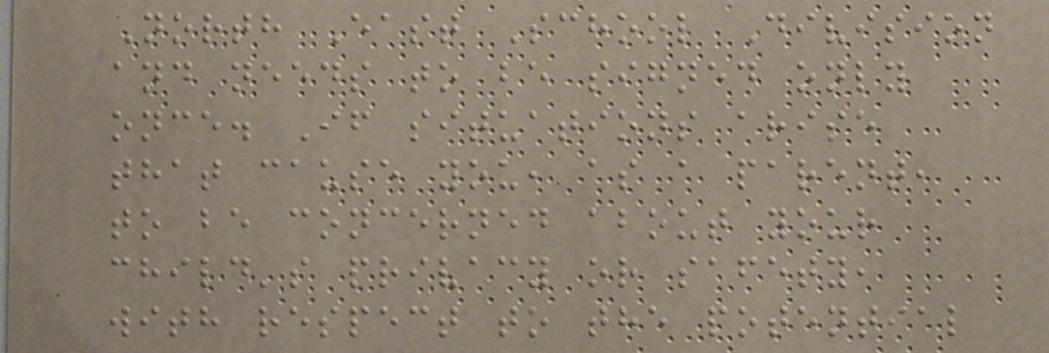North East School Division
and needs to be signed only
once. If situations arise
that cause you, as a parent,
to be concerned about your
child's privacy or safety,
with respect to the potential
